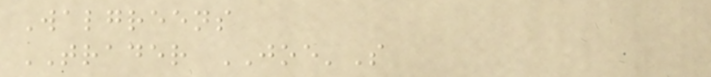Walgreens
TRADER JOE'S
